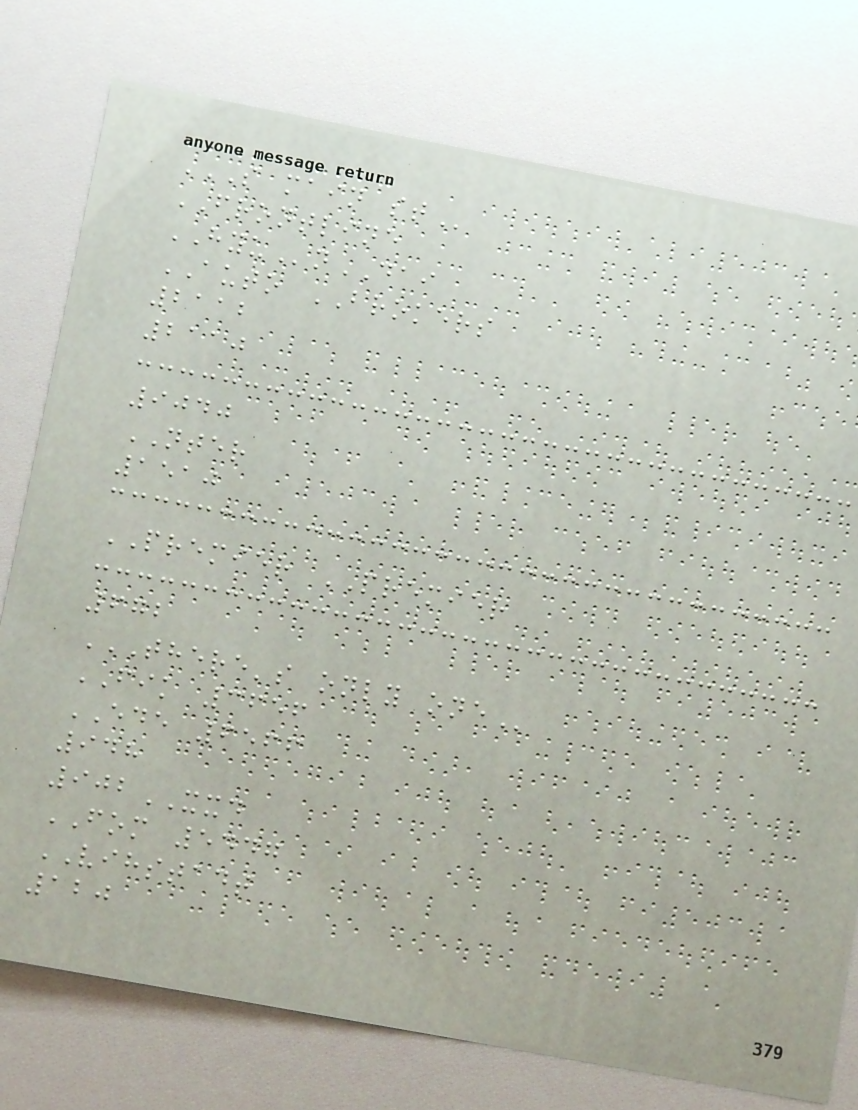S MAIN ST
FRONTLINE
HYUnDAI
AUTO BROKERS
2112
2110
9040
NTER
1510
PREMIER PREMIER
672
THERE'S ONLY ONE
FIK 3656
EDE 6566
948
902XXD
FOM 5447
VIHSTADT
120
